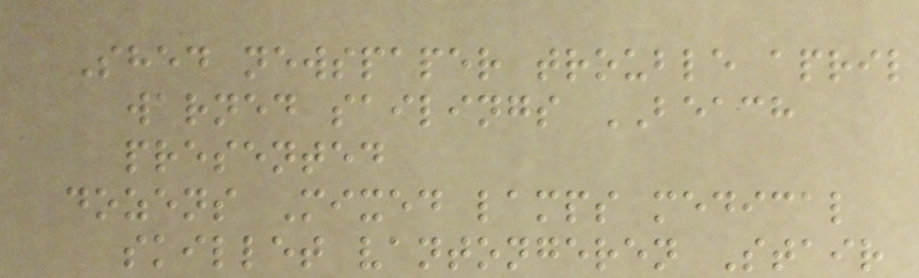Shed newspaper trouble april
warned sailings BEACH
presented
dozens Mixed lamps medical
skillet vantongeren Stair
